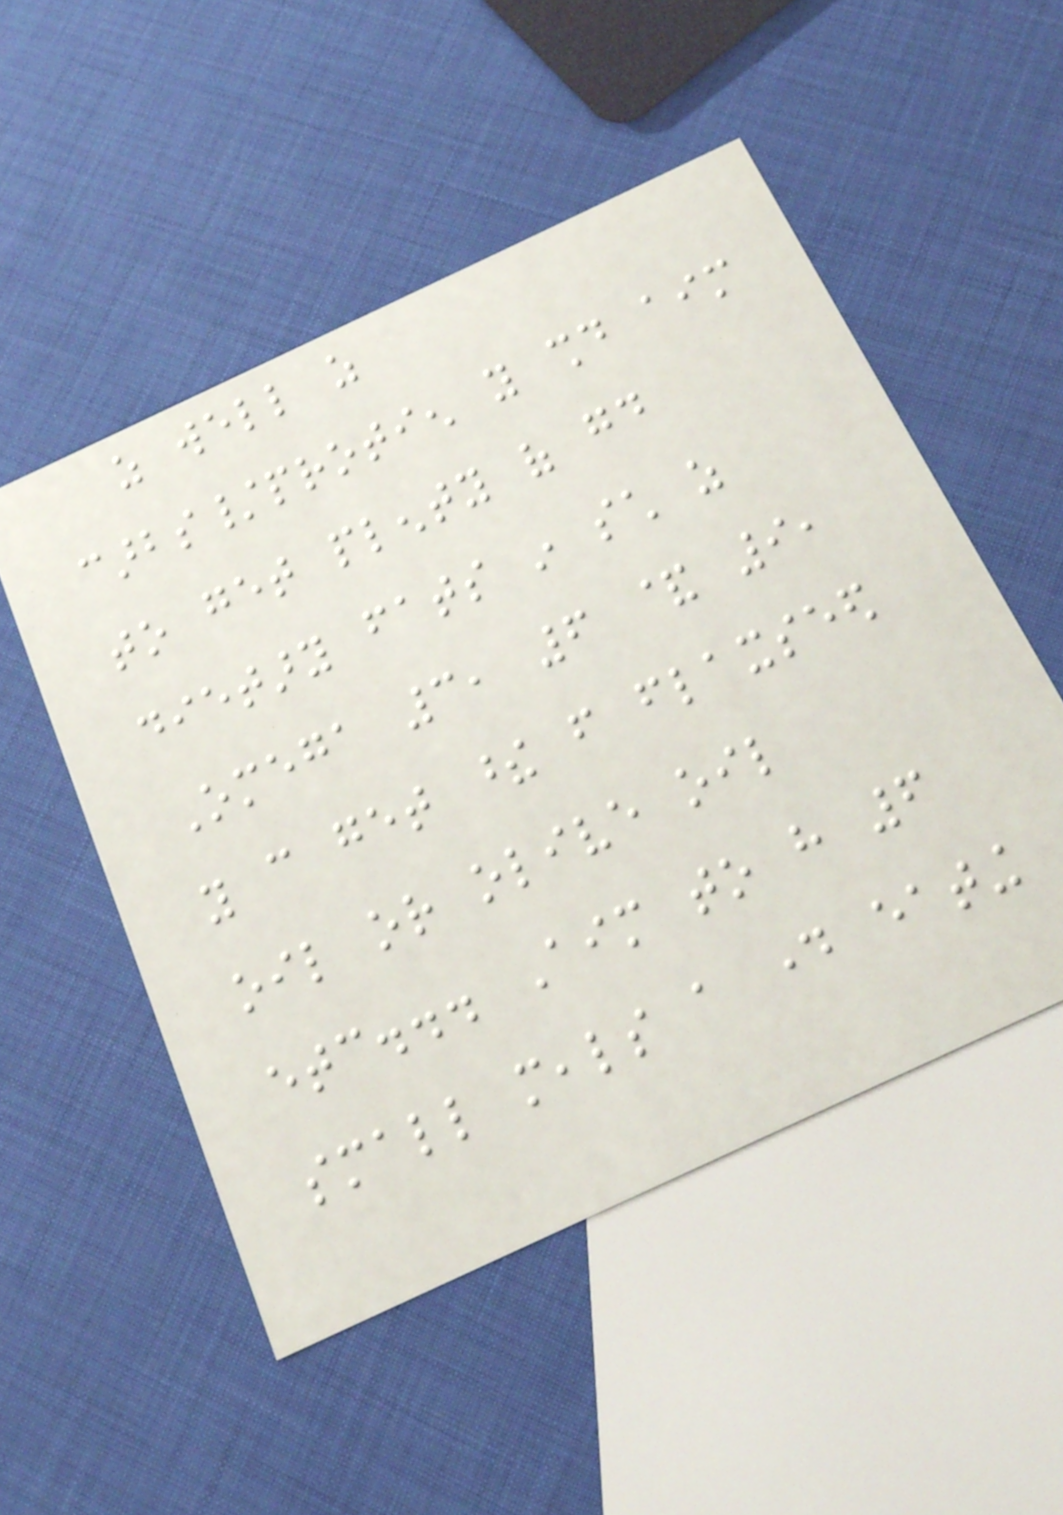as well as
carbs/protien you should aim
to get plenty of good
dietary fats in such as
Omega 3, 6 & 9,
you can get these from flaxseed
oil or olive oil
etc... Aim to have 6
small meals a day eating
